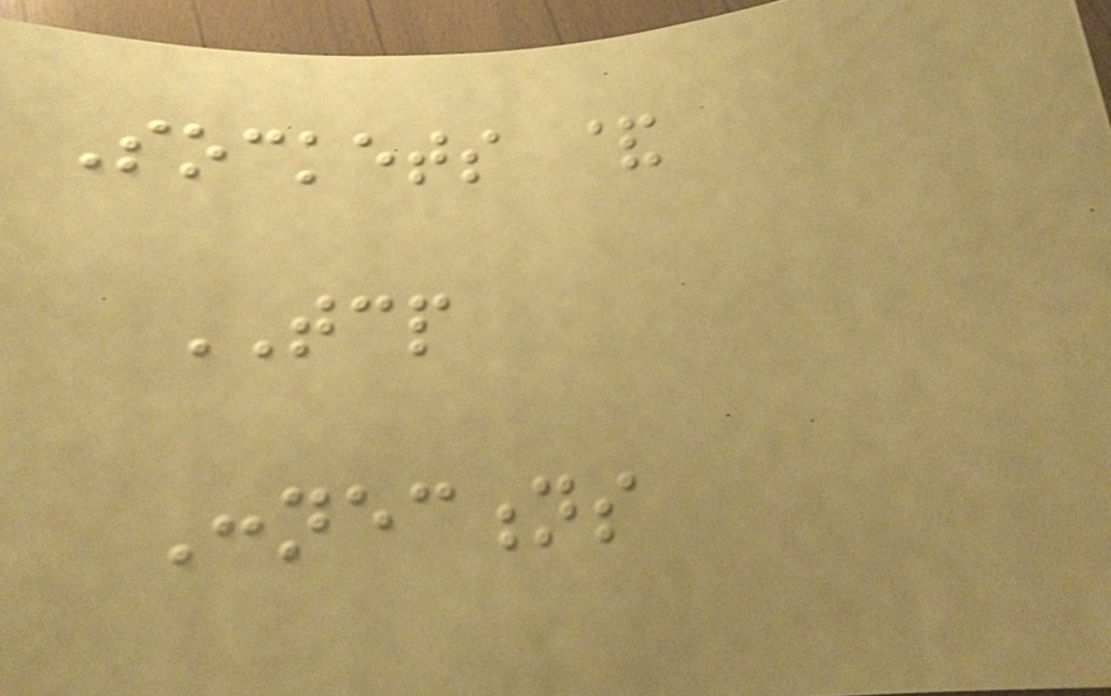Sockets &
TCP
Connections
